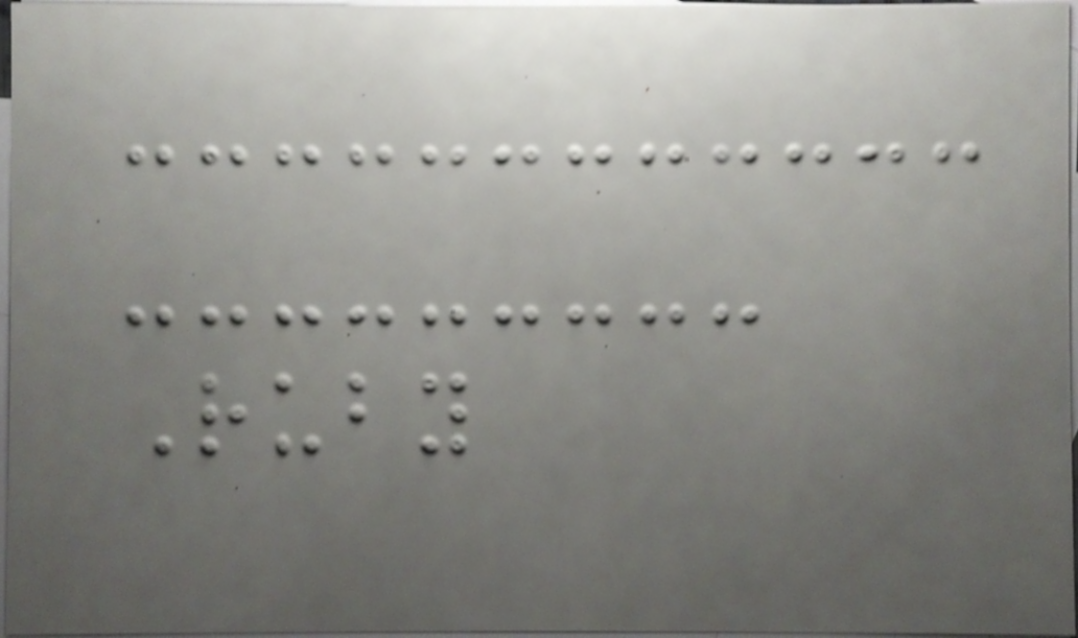Ruby
